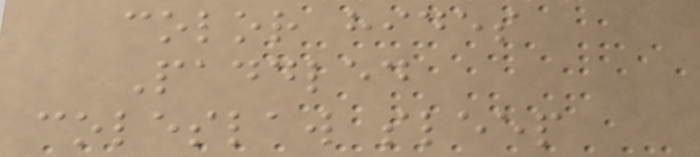color hides
Paddled
coleslaw sleep
